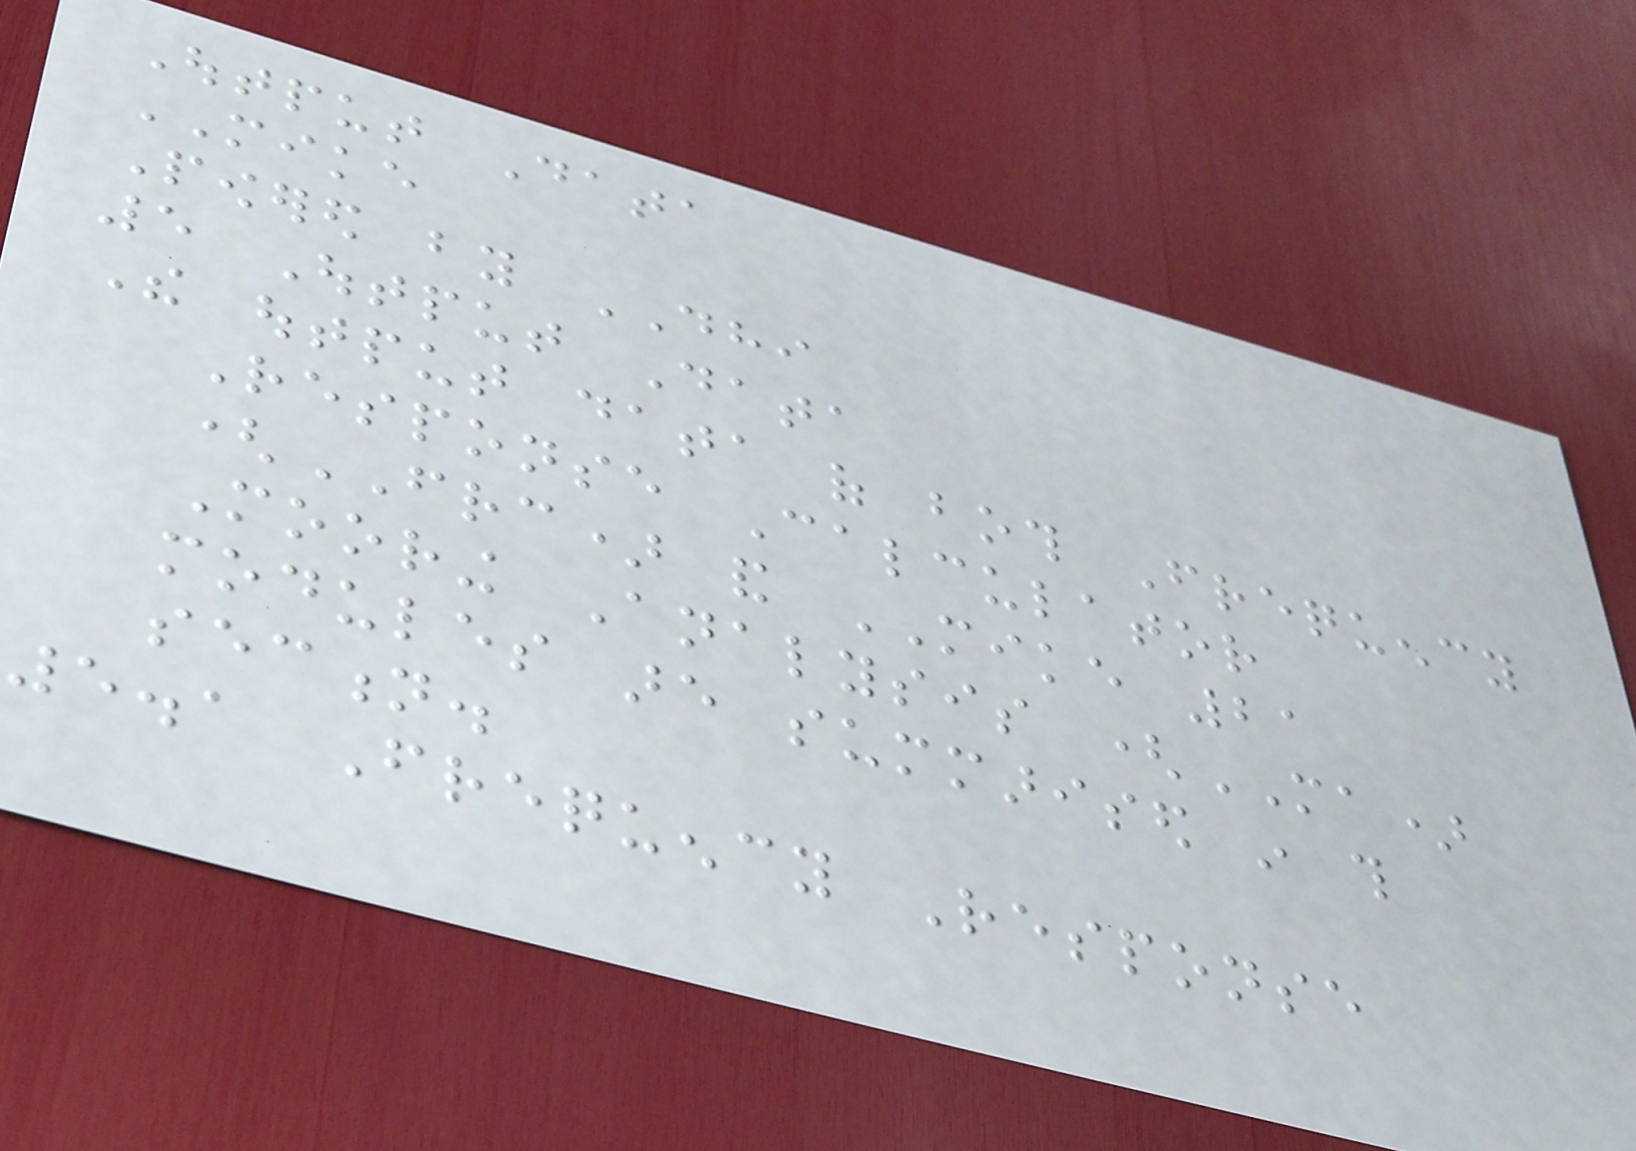Output Data
MIKE
Powered by DHI
5 Output Data
The output data of both Frequency
Response Calculator
(FRC) and MIKE 21
Mooring Analysis (MA)
modules are summarised in this
section.
5.1 Frequency Response
